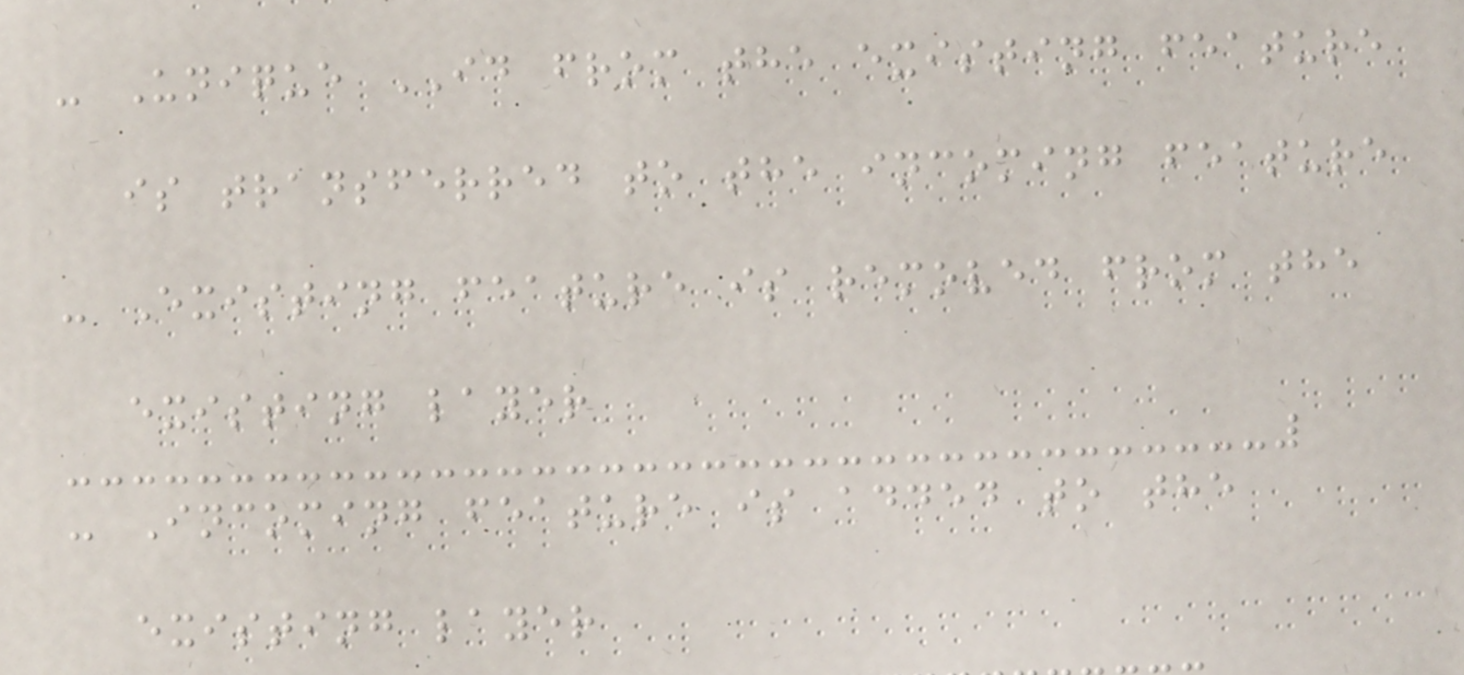- Unique ID from the existing feature
is transferred to the incoming feature
- Existing feature is removed from the
existing layer
- Incoming feature is added to the
existing layer
